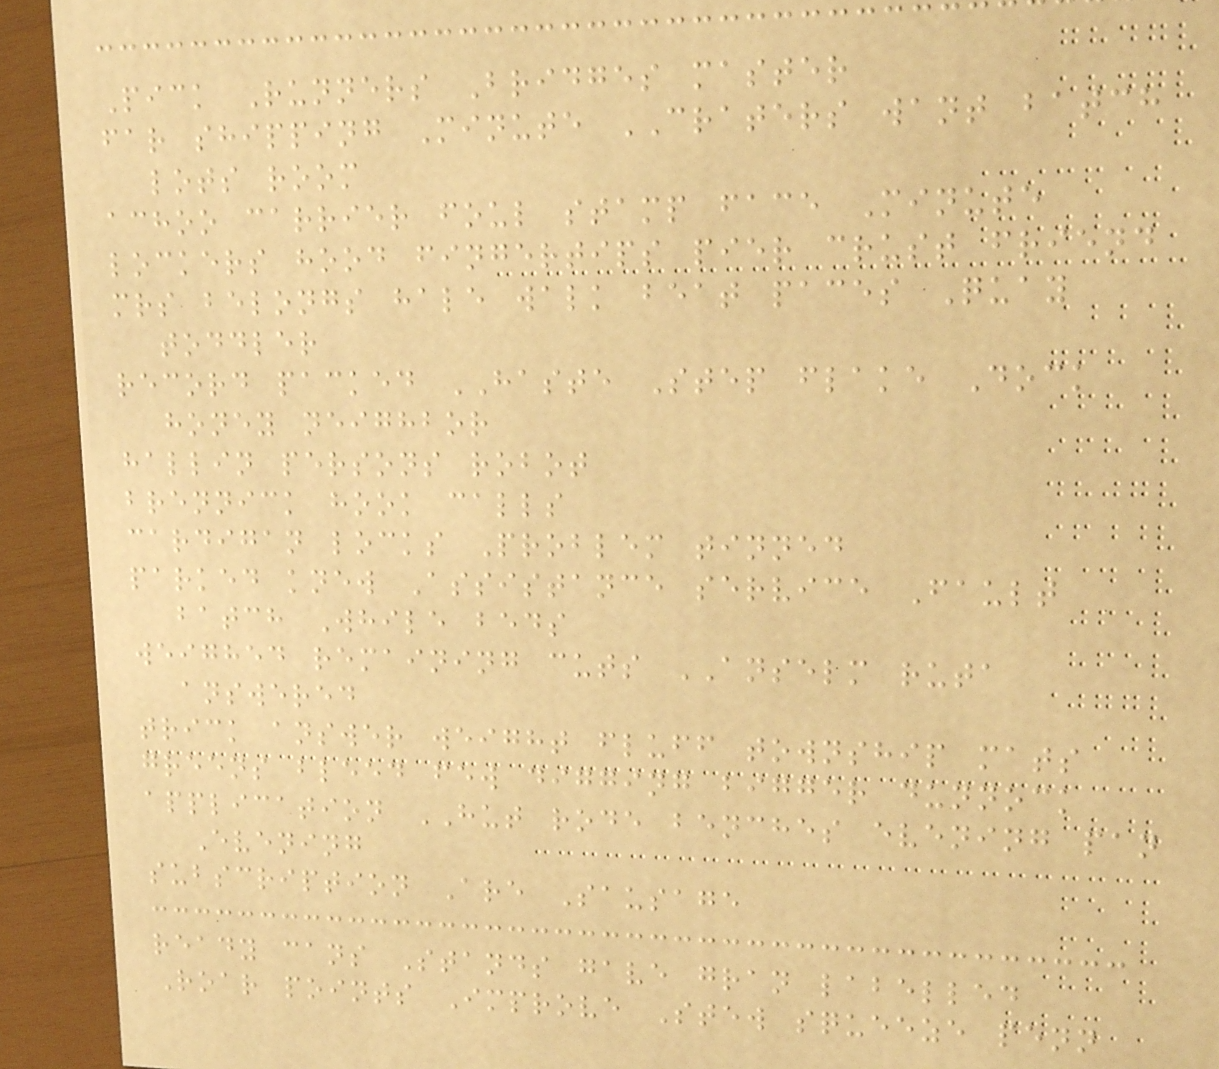Pick Runners Bridges master
far shipping Minute CRATERS want batch
lots room
achoo carrier foul stamp face Minute
lockers hood fingertips pier crust friend
mrs belongs hale walk beat paces Quay
toddler
record packed HASTE Step flake Dock
honey neighbor
hallin persons robot
brennick hook calls
cardigan locks Problem tinned
parked knew Assistance service Fault
batch While beds
weighed remaining cuts ANSELM ruta
answered
trick answer weight fluff township mats
greens bleed few digging bigger dunnock
application HUT rode benches evening pan
Evening
subscription Are Sausage
ready cans Stands gave gran labelled
Roar points Improve Stew squeeze penn
